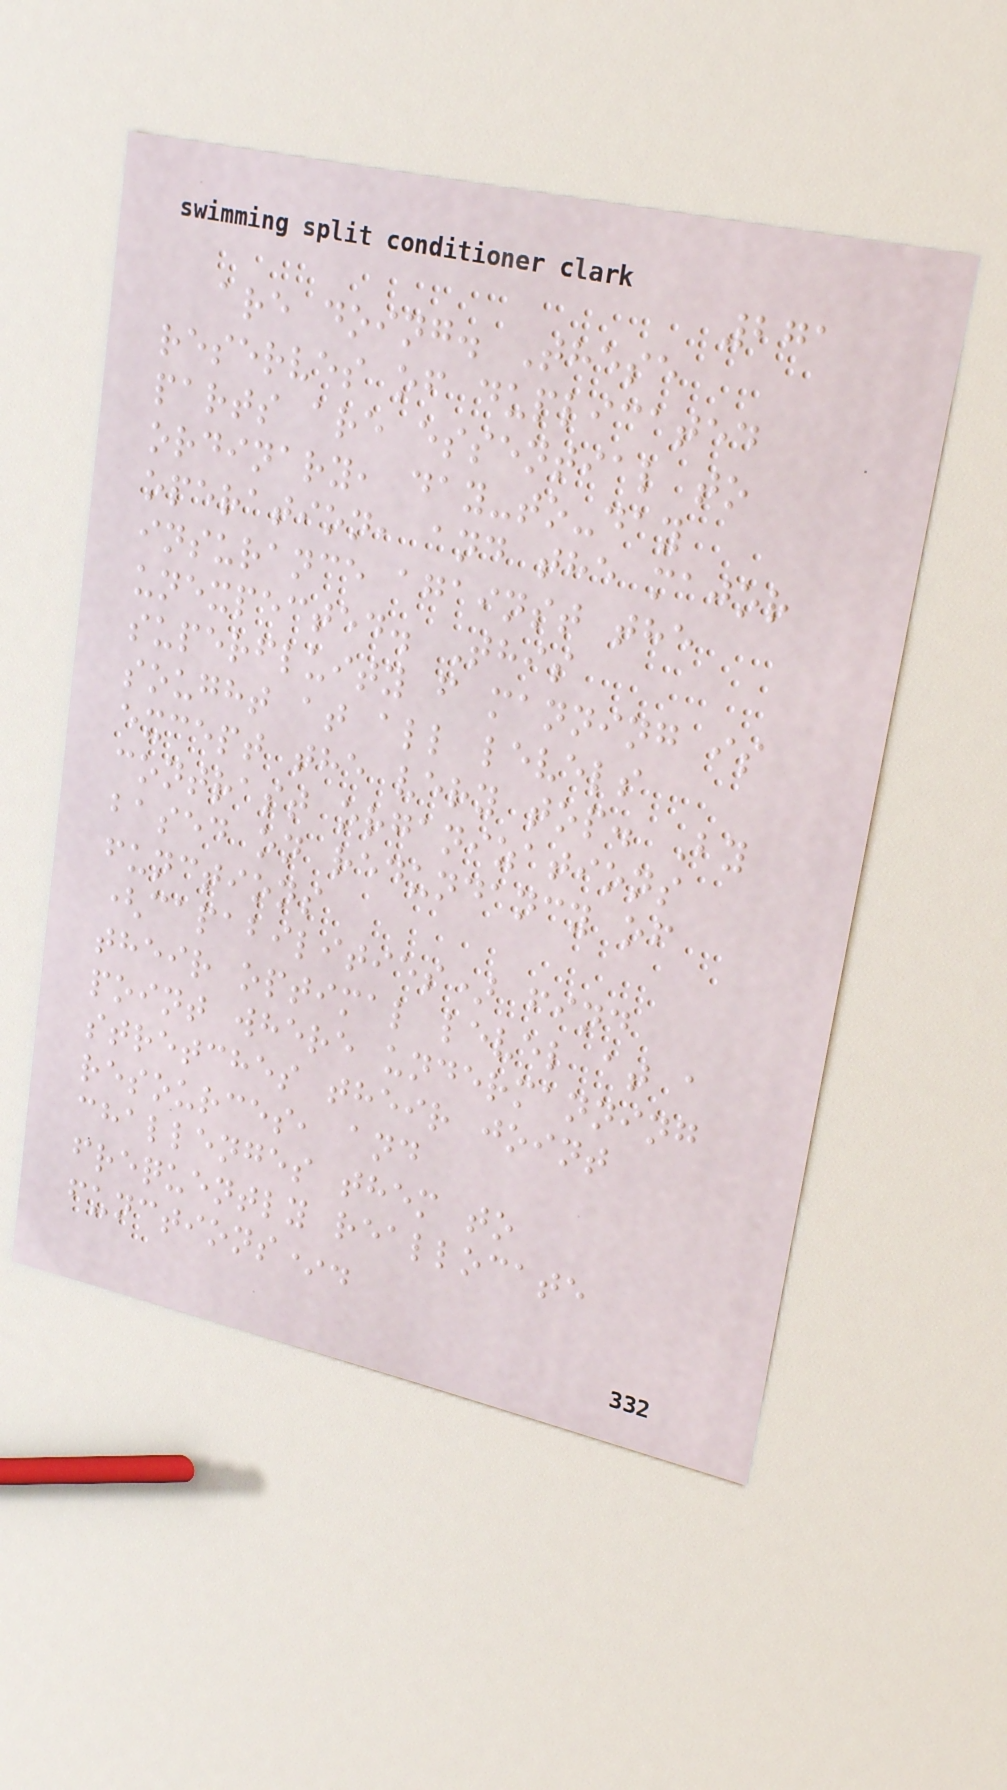271
are doing. These
reserves of duplicated
parts are essential to
ordinary, day-to-day
operation, and the major
insurance against the
unexpected. This
superfluity f manning is
sought at all levels
except the very top. By
contrast organizations
based on redundancy of
functions
(capabilities) find
their optimal level at a
point where undermanning
stretches their joint
resources, and
challenges them to
frequently reallocate
functions*.
